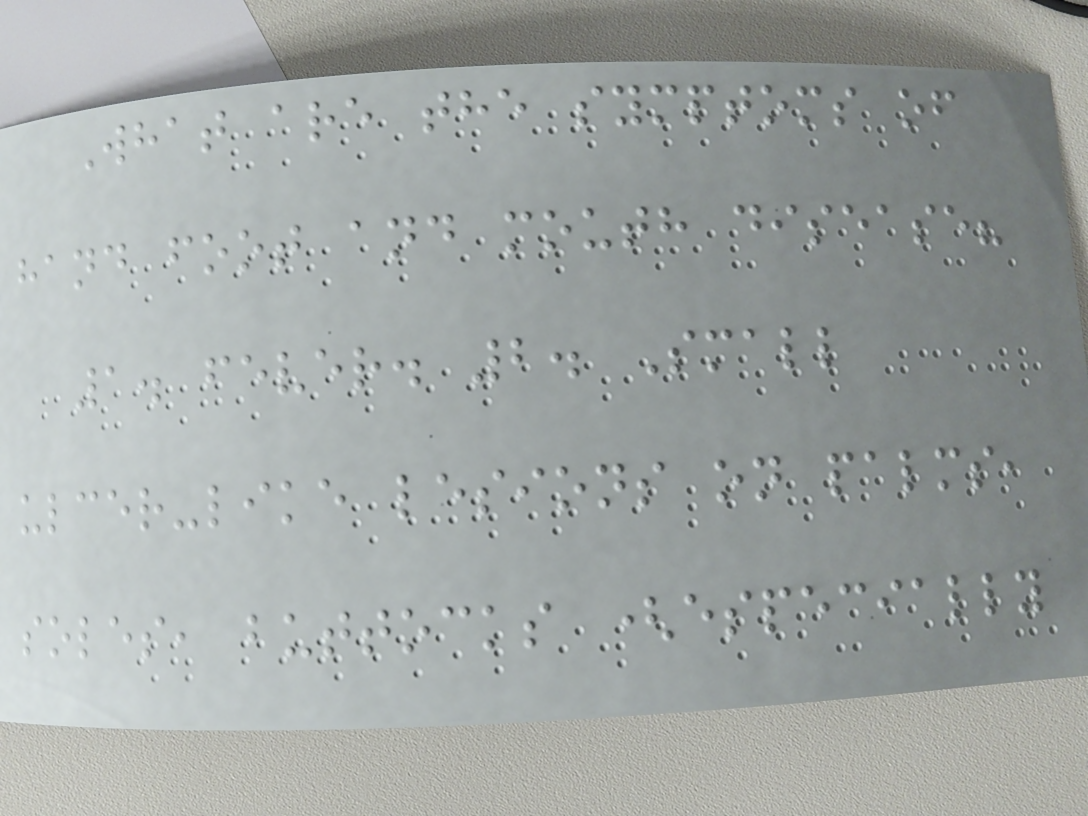What are the symptoms of
hand foot and mouth disease?
1. fever. 2. Small
ulcer-like lesions on palms,
soles, buttocks (especially
